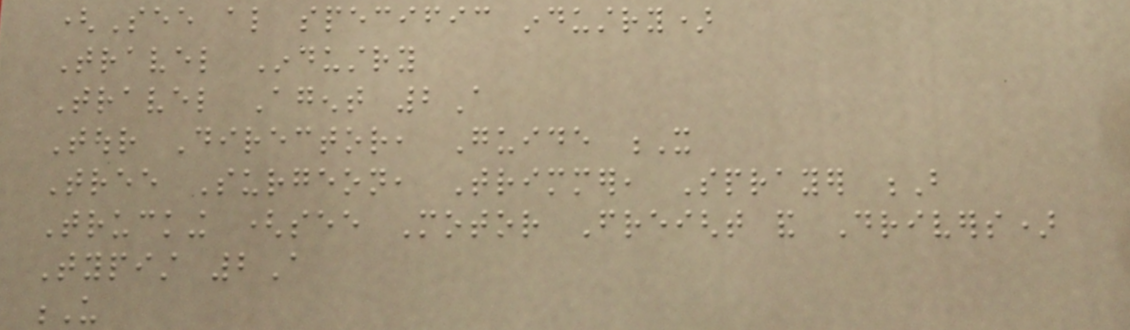(See also specific industry)
Travel Industry
Travel Agent 2A
Tour Director, Guide X
Tree Surgeon, Trimmer, Sprayer B
Trucking (see Motor Freight and Drivers)
Typist 2A
U
